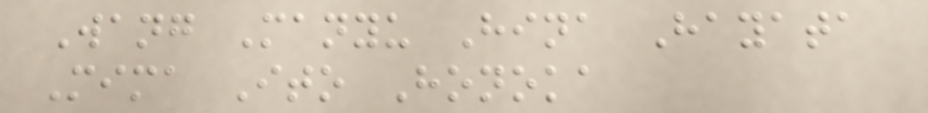Wang Manyu Hina Hayata
Mima Ito Honoka
